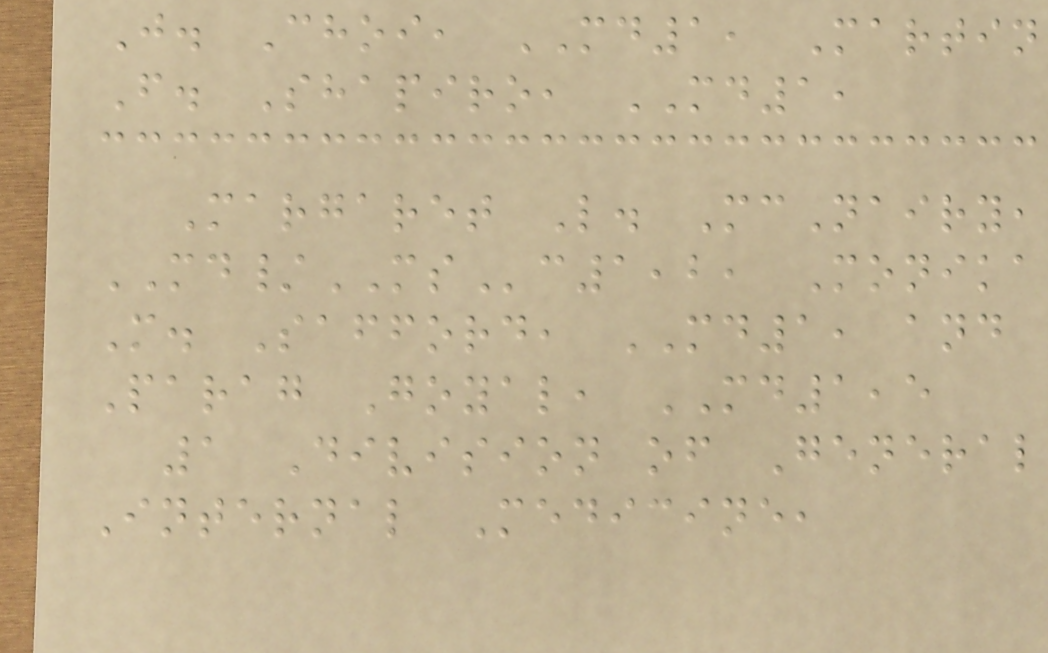J. Choi, MD1, Martin
F. Shapiro, MD1,
Margaret L. McNairy,
MD/MSc1,2, Monika
M. Safford, MD1, and
Parag Goyal, MD1,5
1 Division of General
Internal Medicine,
